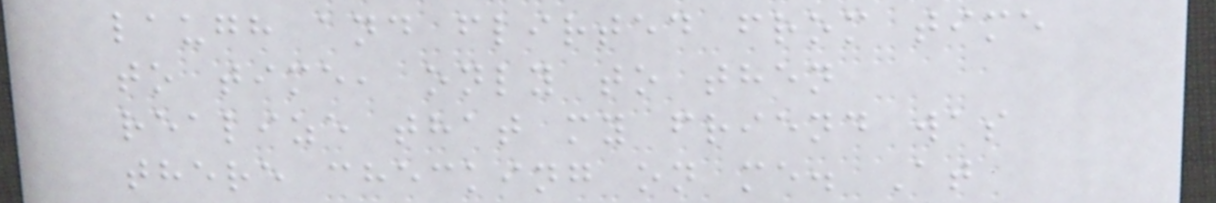laugh and flirted from time
to time, only to then
realize that my friend was
there checking on me. At
